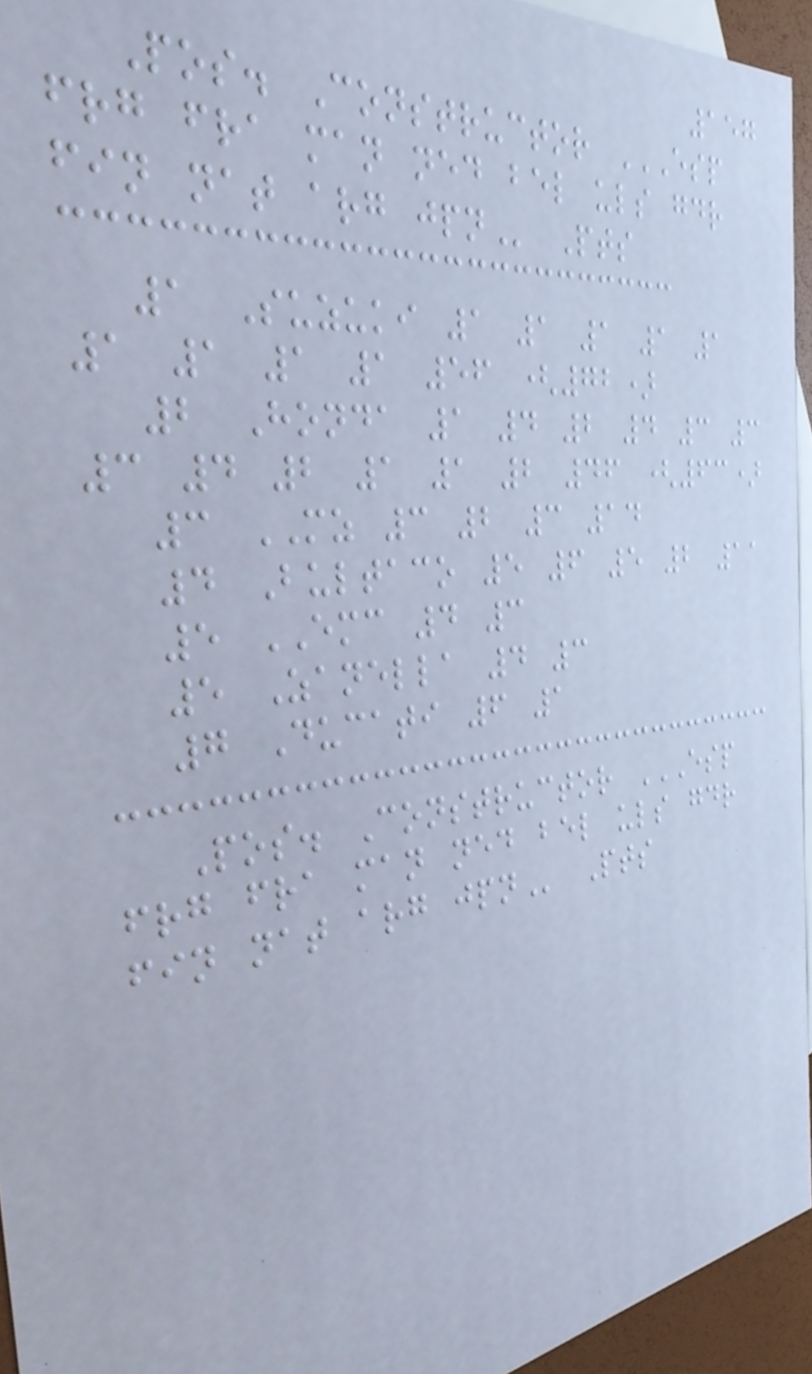157
Pos. Constructor ESP
FRG FRA MAN NED BEL ULS GDR
FIN NAT ARG JPN Pts
1 Suzuki 1 1 1 1 1
1 1 1 1 56 (72)
2 Honda 1 4 2 4 3 3
3 4 2 1 1 2 46 (63)
3 MZ 3 2 3 14
4 Bultaco 5 6 5 2 11
5 EMC 4 3
5 Zanella 4 3
7 Ducati 6 1
Pos. Constructor ESP
FRG FRA MAN NED BEL ULS GDR
FIN NAT ARG JPN Pts
